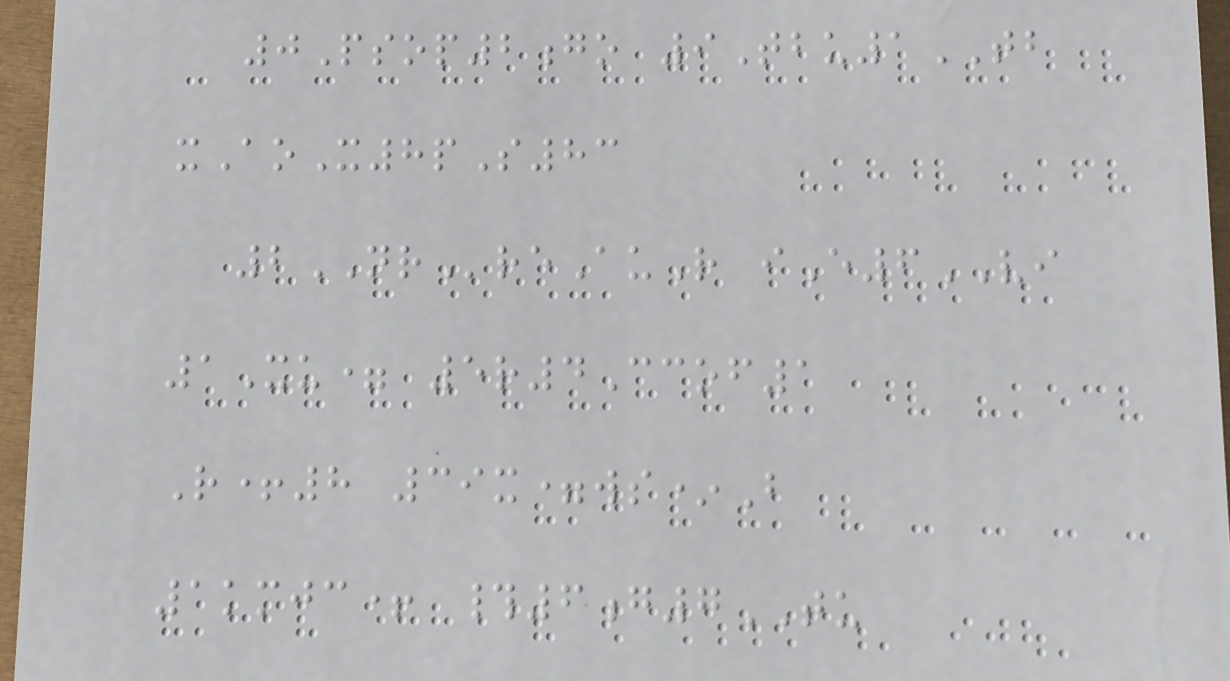0Psop2go 9Tbu1TB
xAoX8pS83
2NRreAuR iE6VI
1Xu= 5r4Ccof1
R+8 39x=ws*B
1kmjc+ #6g7TU
